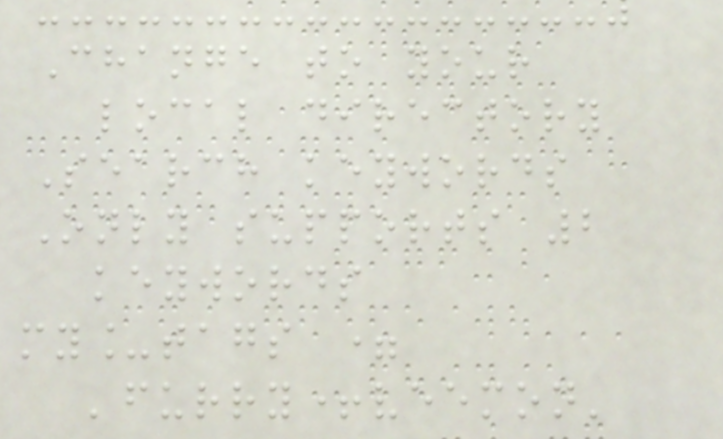Change to your
local directory
Search keywords
Only supports 2
keywords
my_tags =
'furry+veemon'
